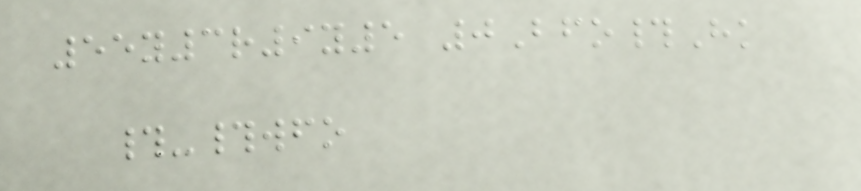55y3r9y5 0Bfo#Hk
#-#wfo
